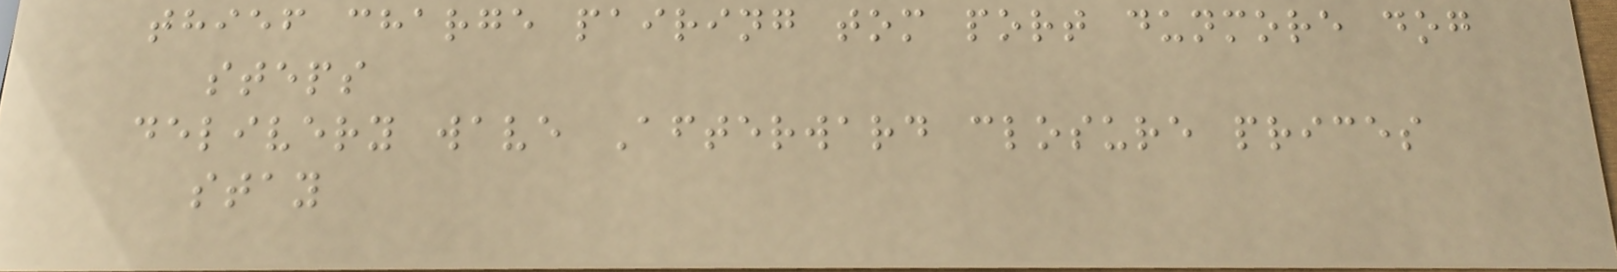thief charge pairing tom port dunmore dog
steps
delivery wave Afterward closure prices
stay
